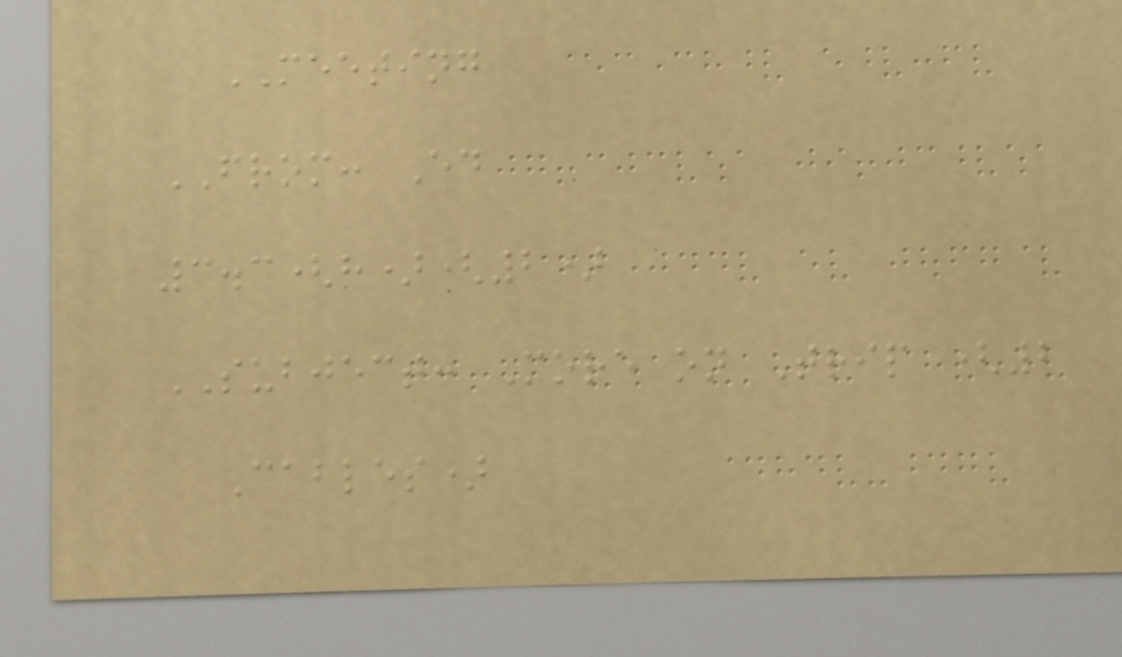MEETING
FROM: Ed
3.3(h)(2)
SUBJECT: More on Trip (2
Cables)
